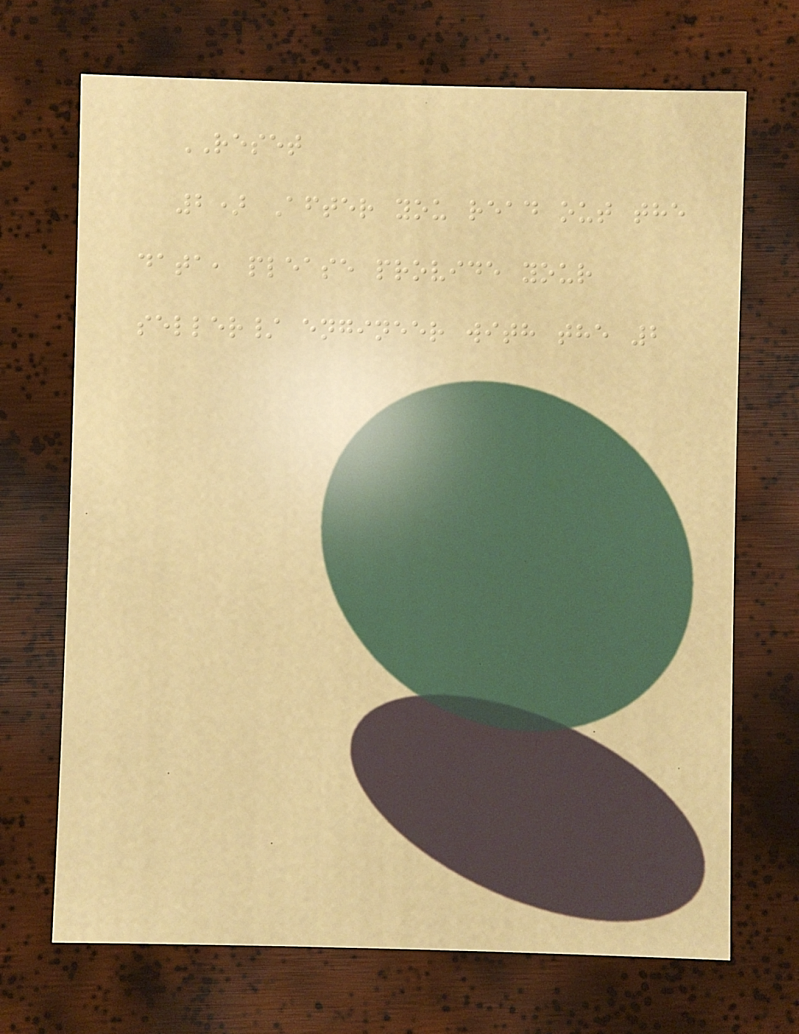RESET
2) After you read out the
data, please provide your
seller/ engineer with the 2
